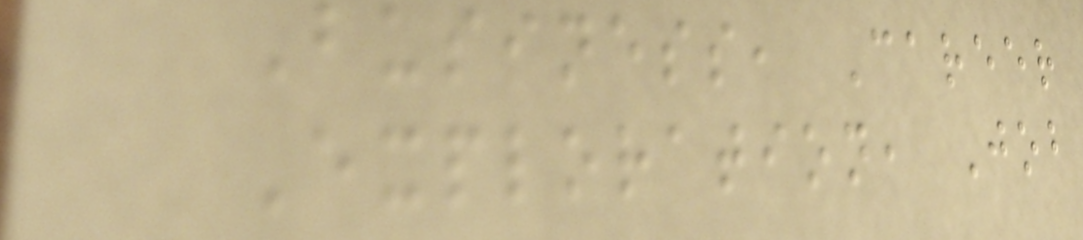Business, Career
Exploration, Job
